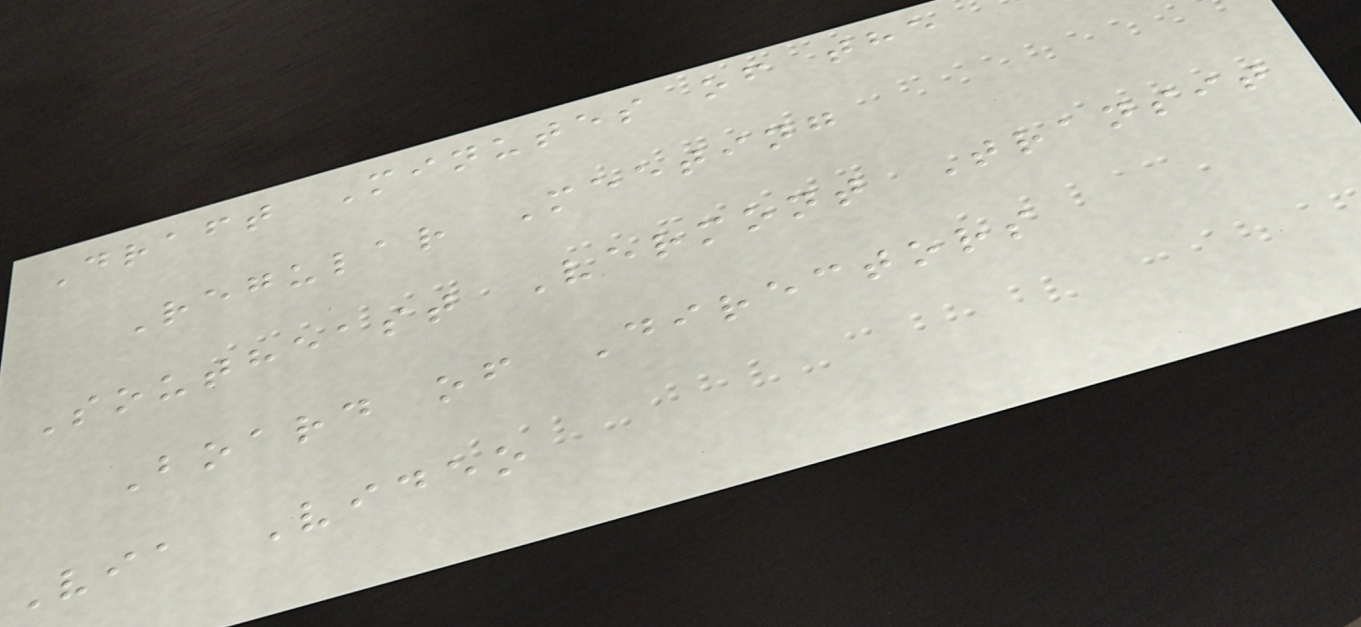Draft Minutes of the
Regular Meeting
Southeast Vermont Transit
Board of Directors
Via Video
